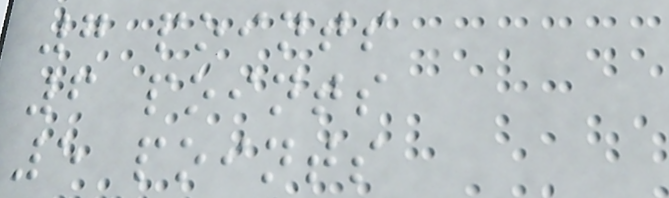7 points
6 points
5 points
